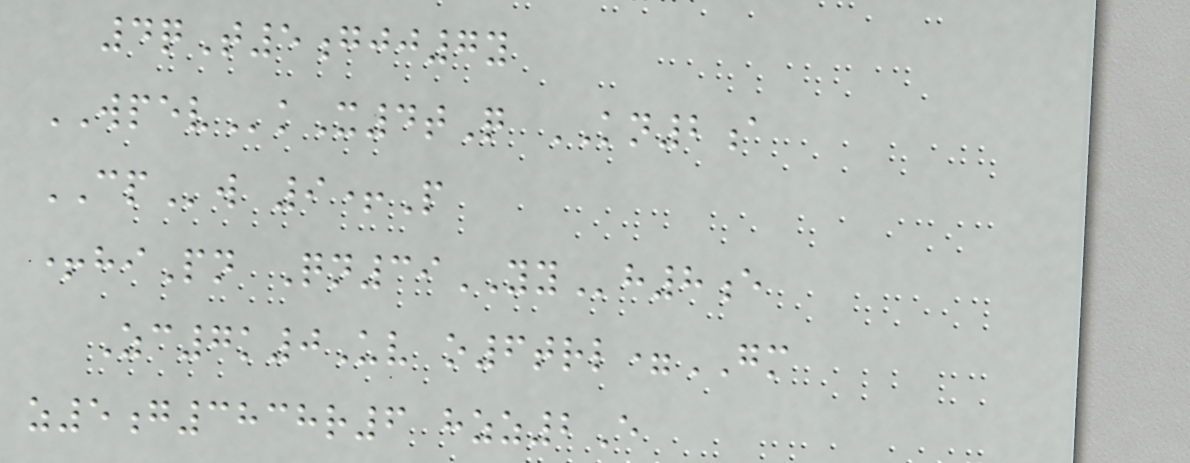4qT5gjj7y
WPEVkX4tQ KN2a
CPw 9+P
+hiPn Qn39YYh8e
Zc7k0Uv o6trl=GM
z5g3838r6 hzz2E
